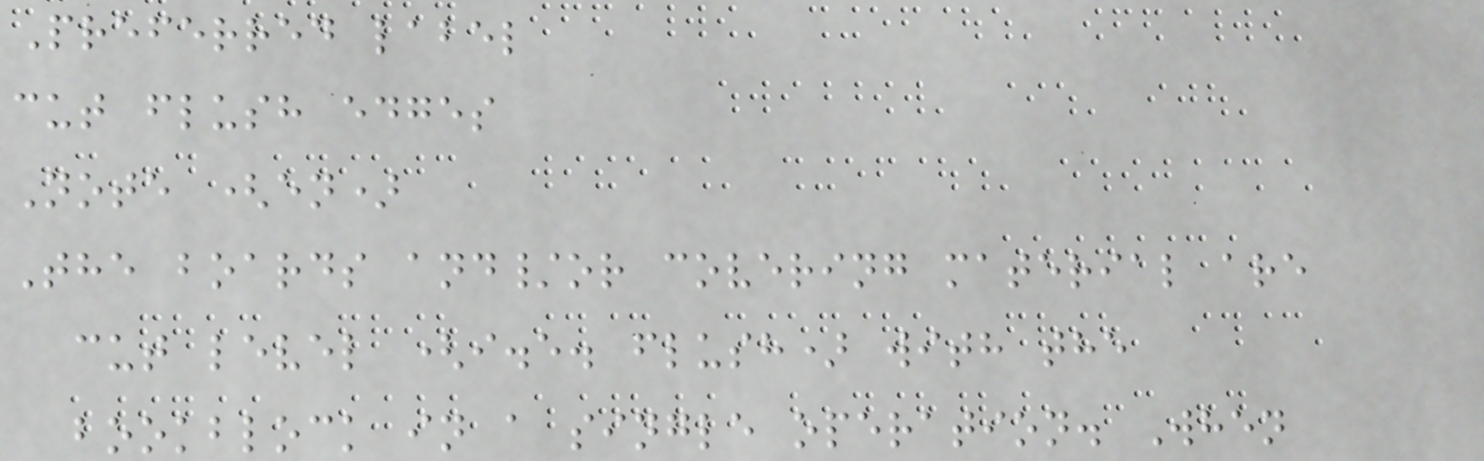Preferred label
cut flush edges
Note (en)
The boards and/or covering material are
cut level (i.e. flush) with the
bookblock in a single operation. When
